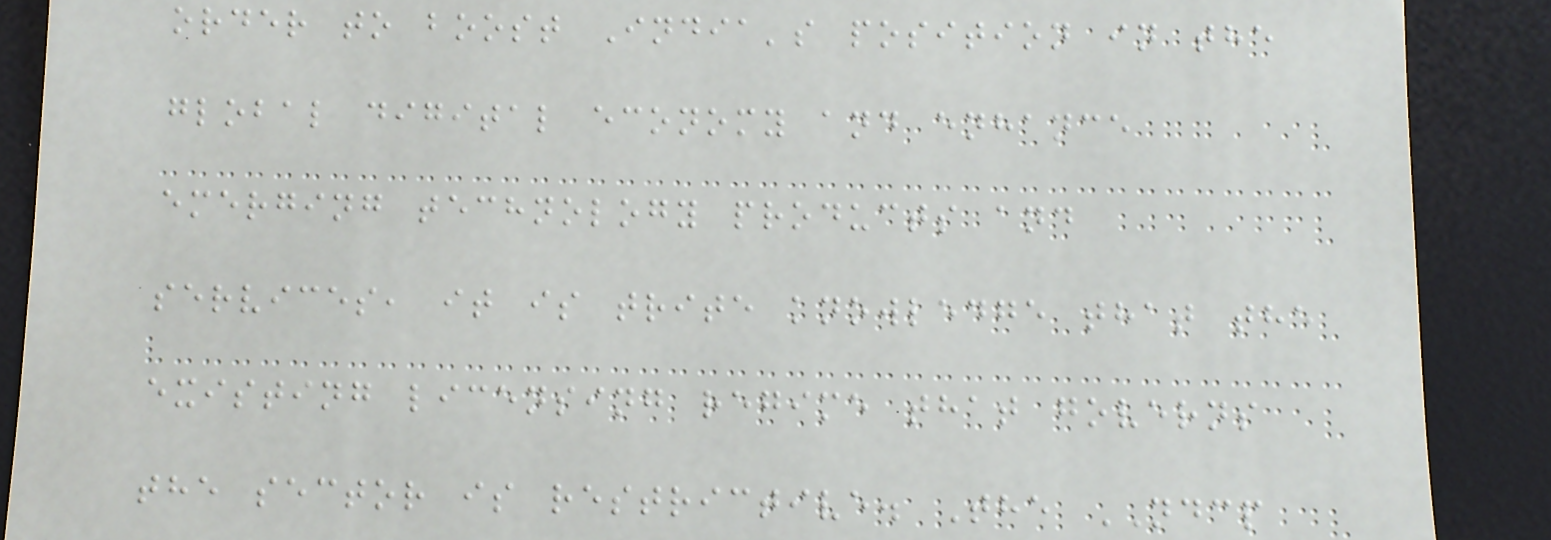order to boost India's position in the
global digital economy and enhance
emerging technology products and
services, it is trite knowledge that the
existing licensing regime that governs
the sector is restrictive. The NDCP
